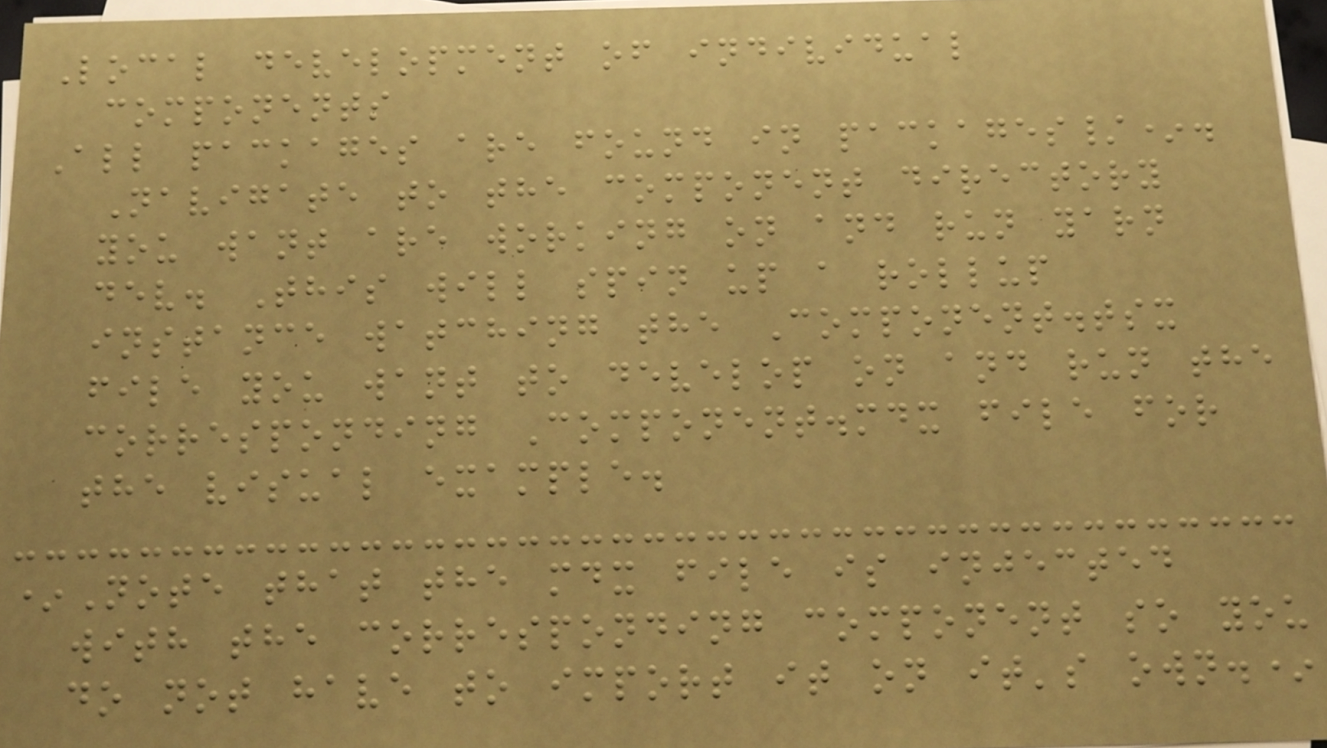Local development of individual
components
All packages are found in packages/*.
Navigate to the component directory
you want are working on and run yarn
dev. This will spin up a rollup
instance watching the Component.tsx
file you want to develop on and run the
corresponding Component.mdx file for
the visual example.
*Note that the mdx file is injected
with the corresponding component so you
do not have to import it on it's own.*
